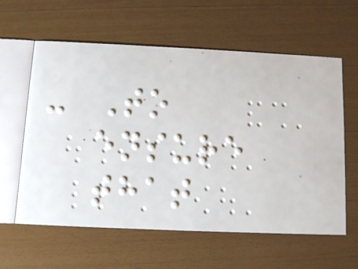- To
ensure
that
